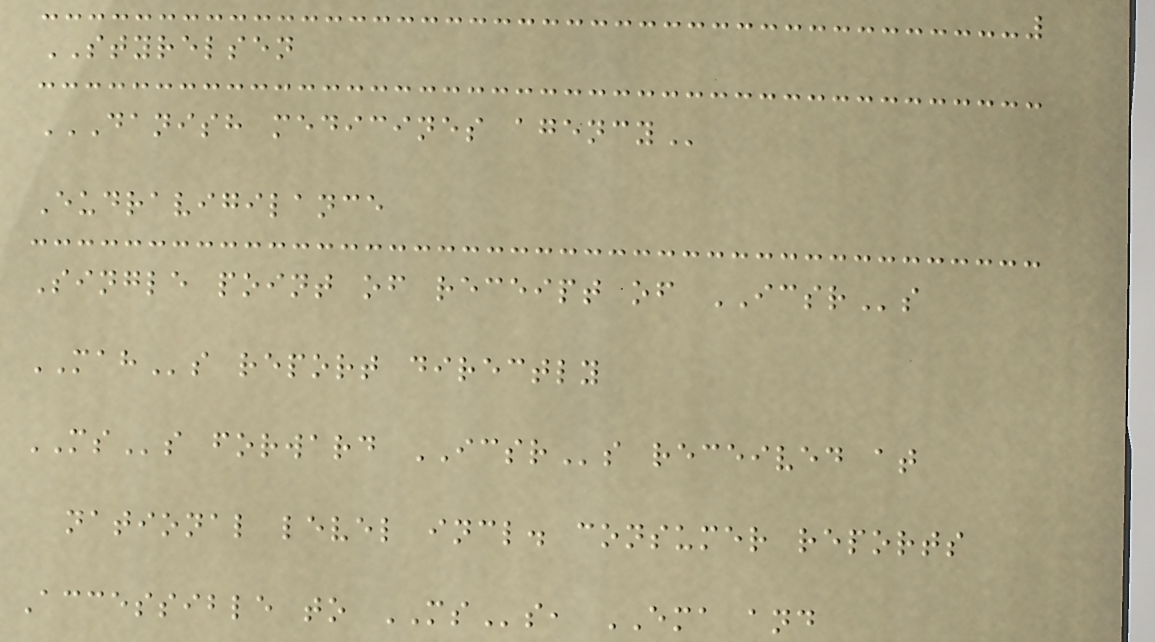STYRELSEN
DANISH MEDICINES AGENCY
Eudravigilance
Single point of receipt of ICSRs
MAHs report directly
MSs forward ICSRs received at
national level incl. consumer reports
Accessible to MSs, EMA and
